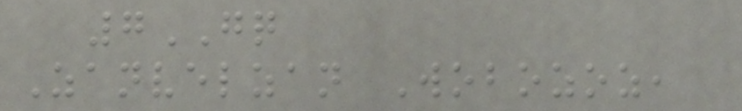7GQ
Zanvelzan Wobozoz,
